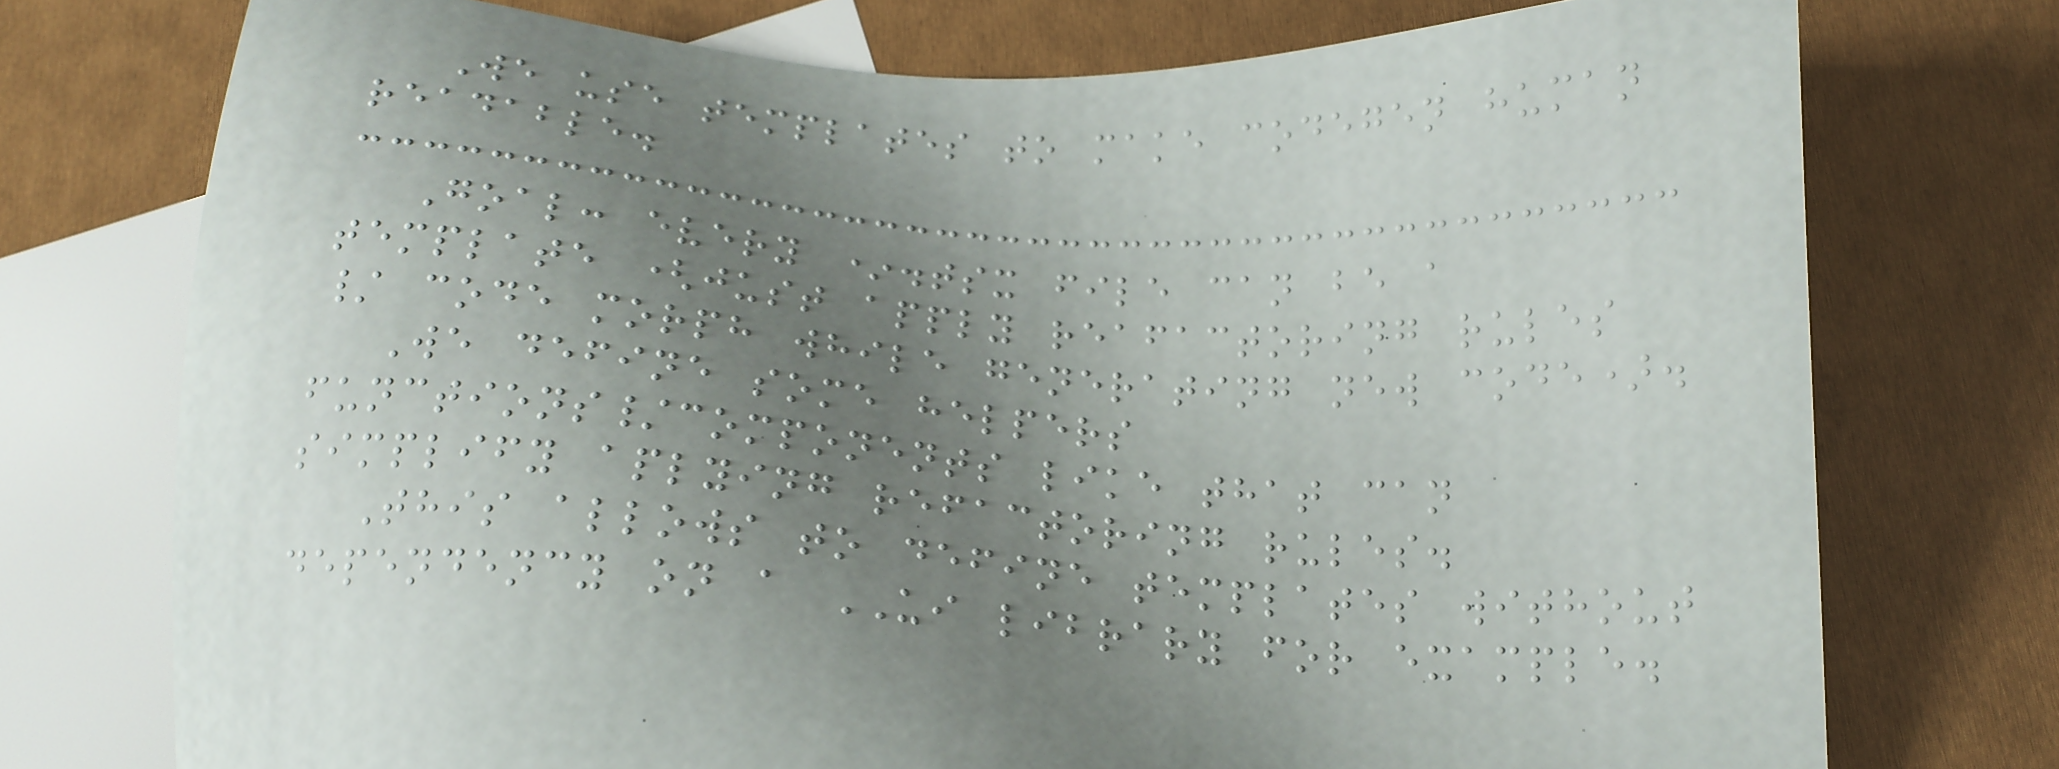We use templates to make codegen human
readable.
Goal: every *.tsx file can be a
template (just apply reafactoring rules
/ code morph while generating new code).
We define some helpers
functions/components like that can
simplify aplying refactoring rules.
This allows to define templates without
dependency on a UI library for example.
